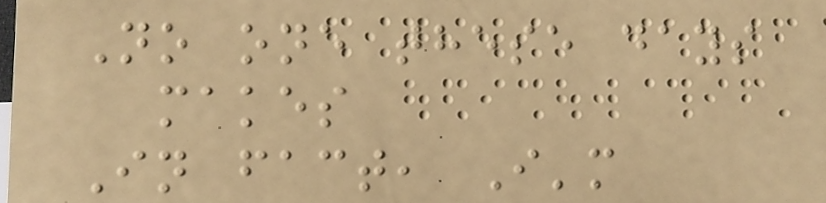No one these days
makes
In fact, I'm
